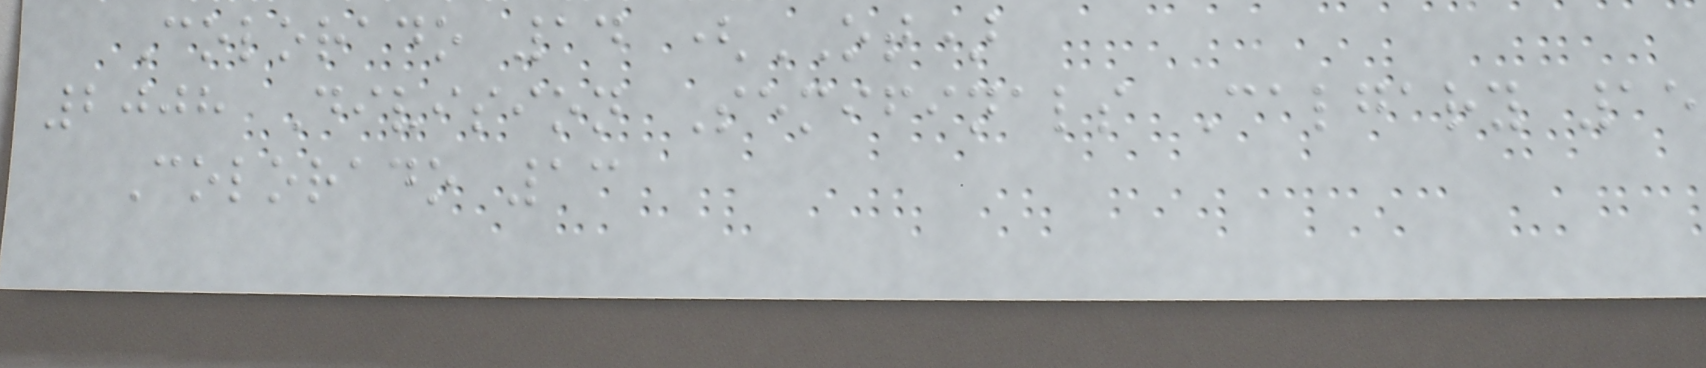Colorado 14 (OT)
2008 Division Semifinals Calgary 15
Colorado 13
